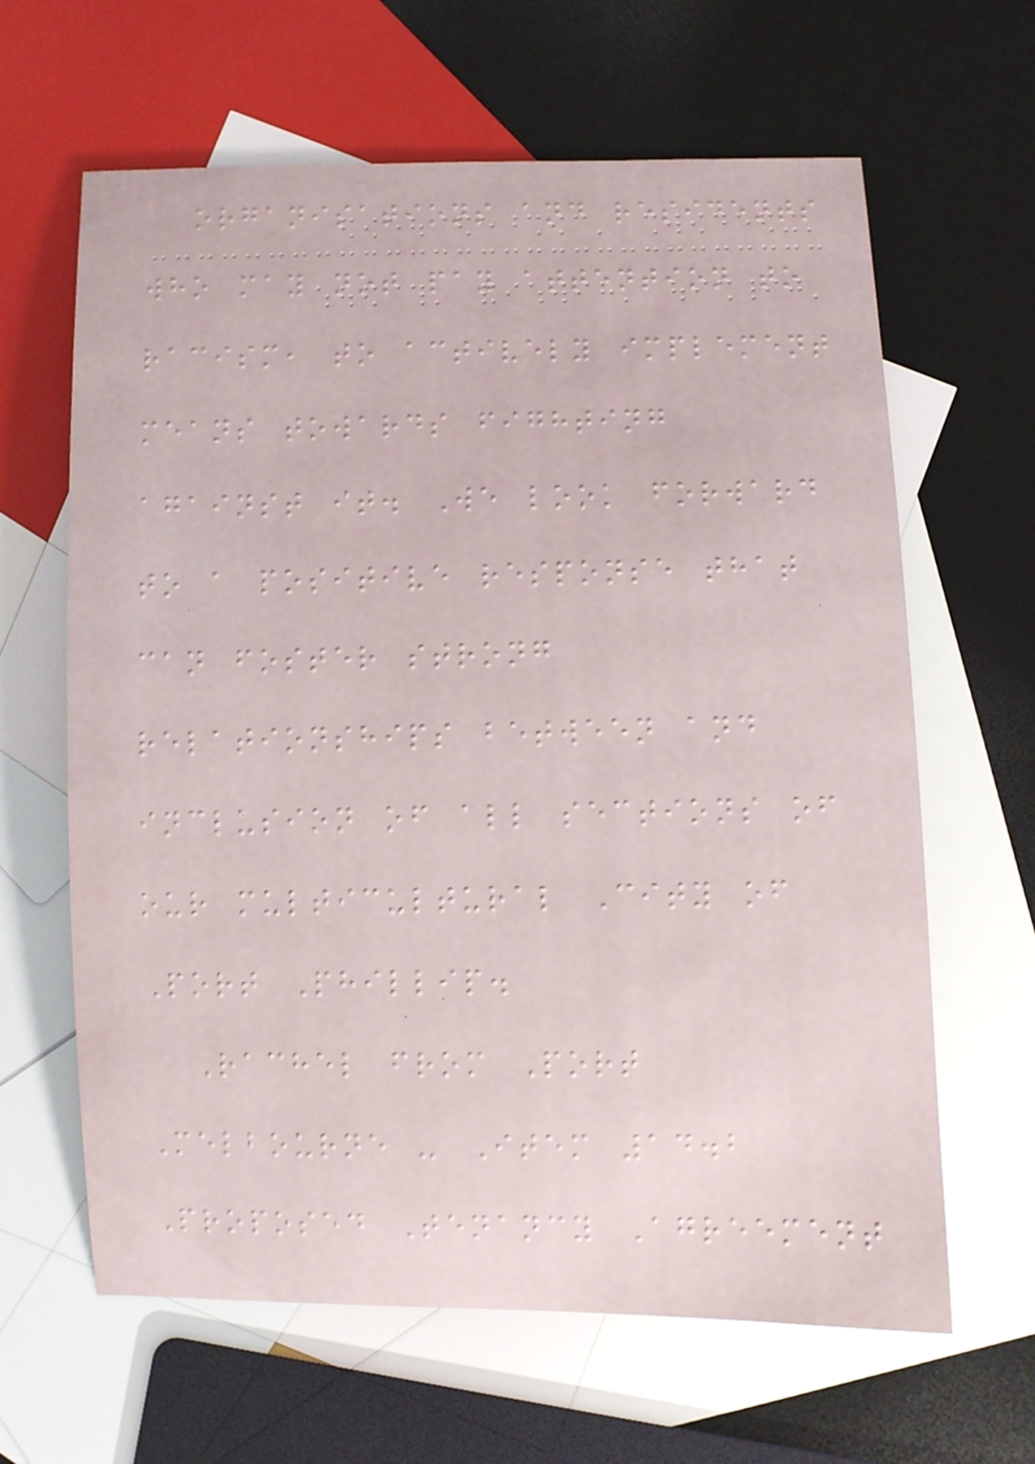organisations and residents
who may not pay attention to
racism, to actively implement
means towards fighting
against it. We look forward
to a positive response that
can foster strong
relationships between and
inclusion of all sections of
our multicultural City of
Port Phillip.
Rachel from Port
Melbourne - Item 14.2
Proposed Tenancy Agreement
